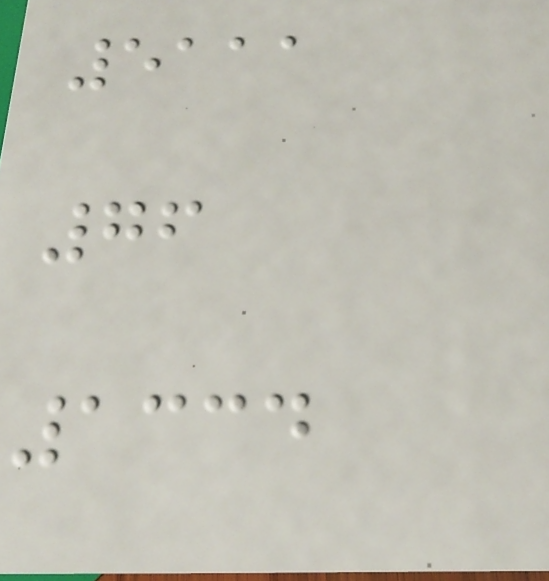5111
76
1334
